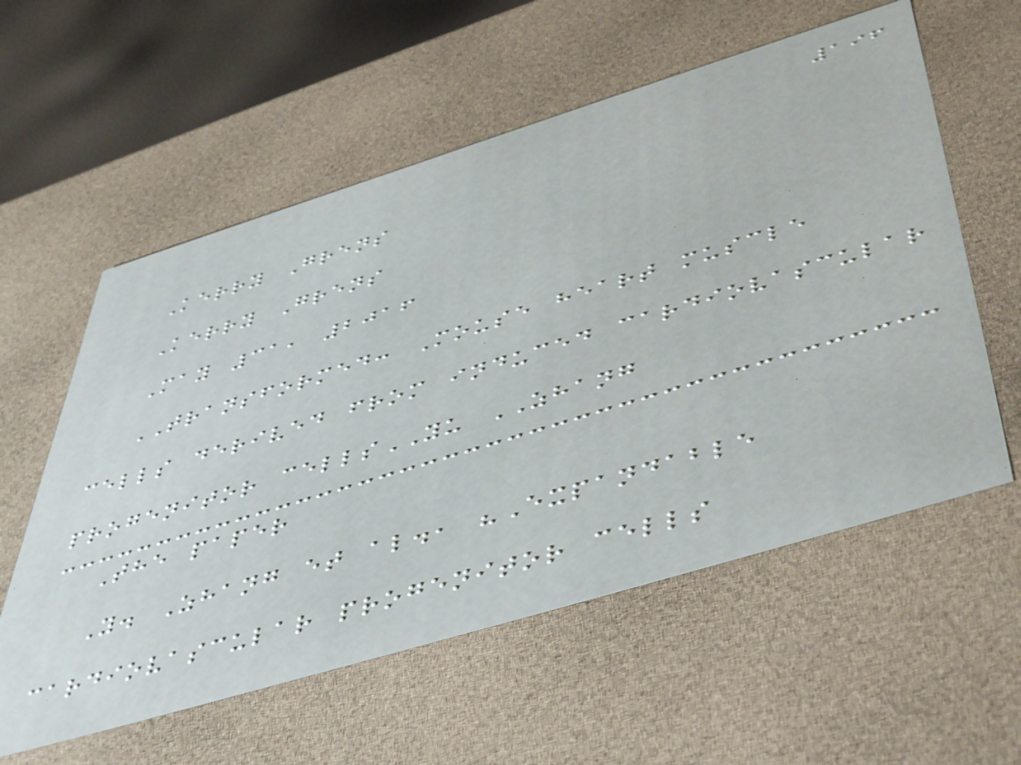196
Kerry Grens
Kerry Grens
May 31, 2016
TRANSFORMED: Mouse heart muscle
cells derived from induced cardiovascular
progenitor cellsYU ZHANG
The paper
Y. Zhang et al., "Expandable
cardiovascular progenitor cells
